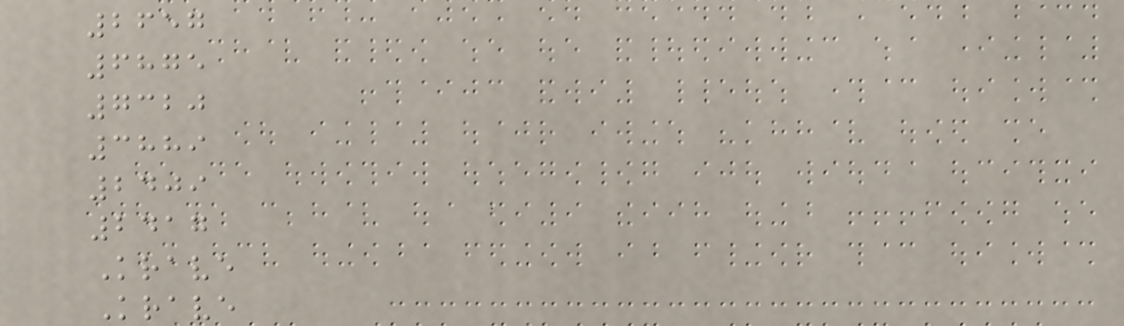2657
6875
7320
3889
2409
2417
Krave
Krave
